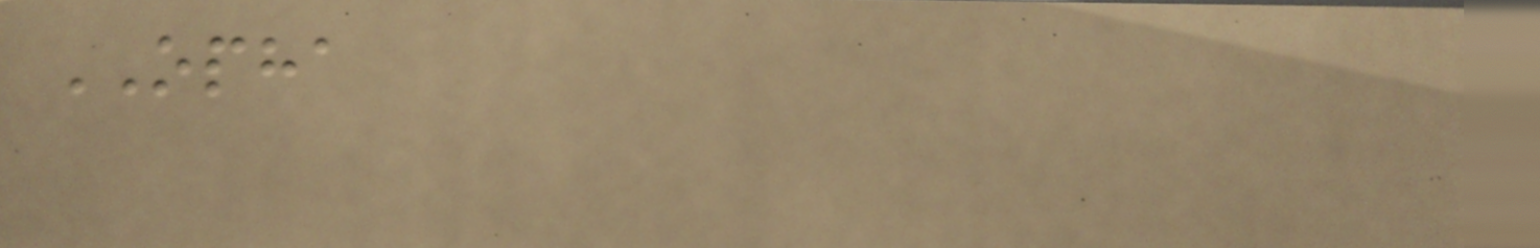OPHA
